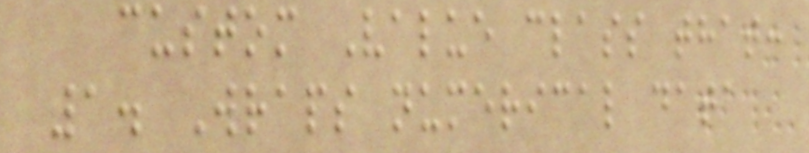custom Value class that:
1. Wraps numerical data
